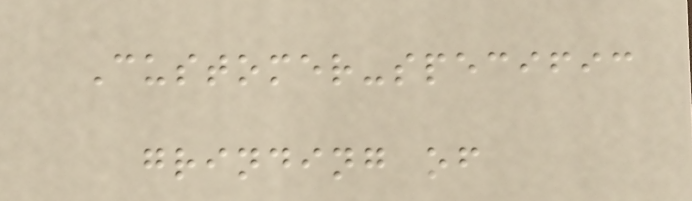Customer-specific
grinding of
